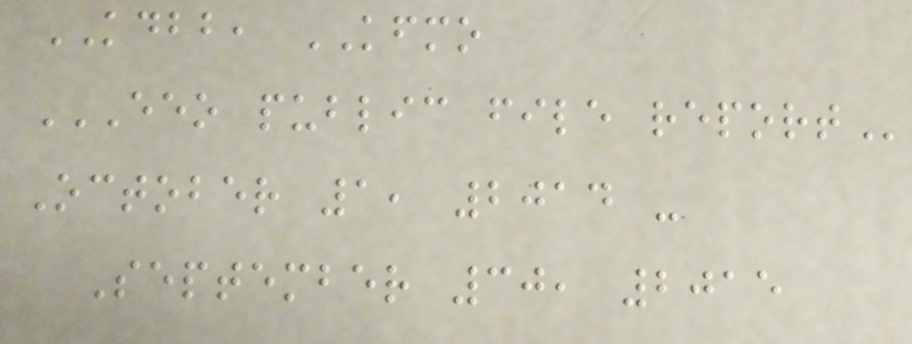KDBB, KFMO
EEO PUBLIC FILE REPORT
October 1, 2014 -
September 30, 2015
